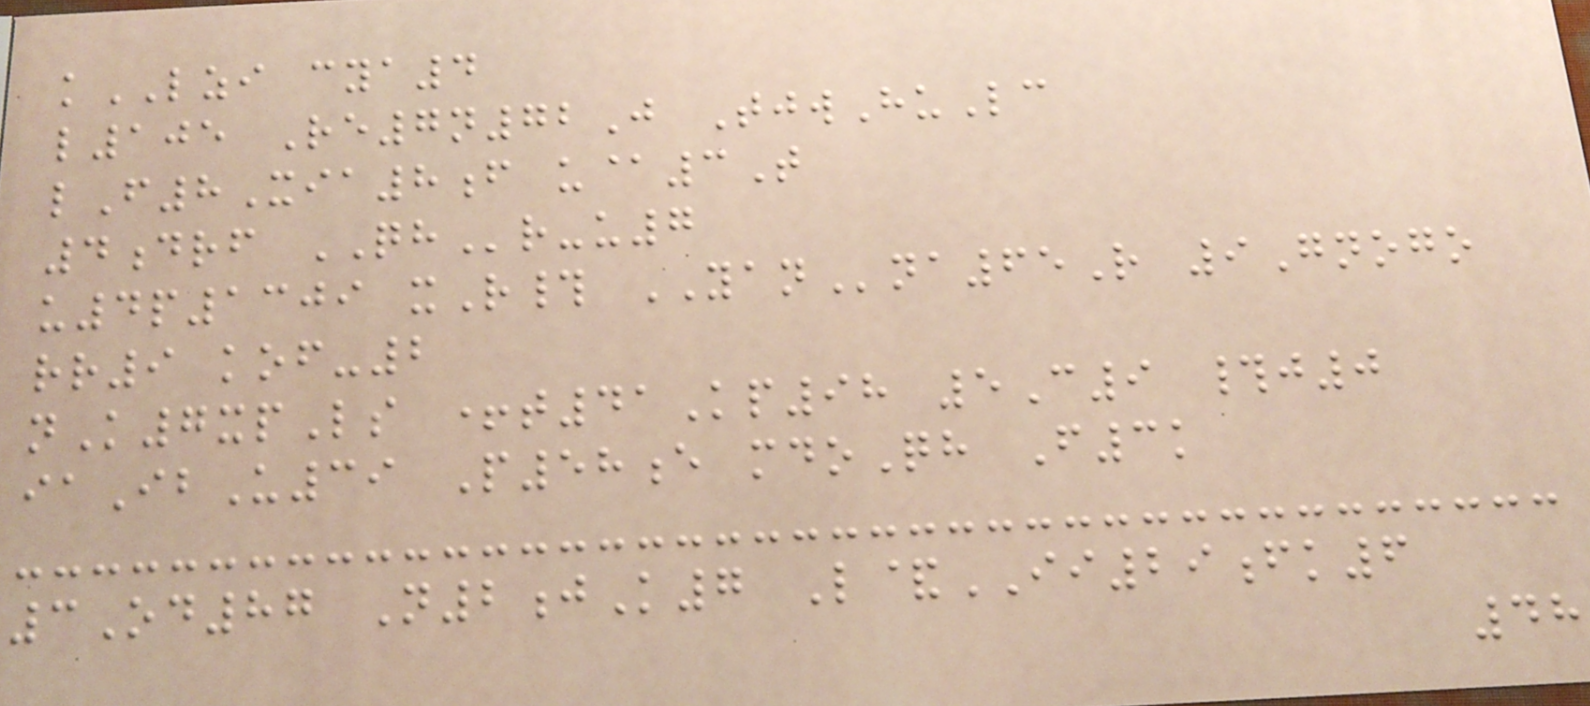kLZI cya4
l105 Re7n72J TjwHuLc
lF8Xia8f u@3T
4drf QHr-u7
u4p1309 xR# YANna65R 9Gnogo
rr9 kof-2
nK7xpLs +t41Kp98 5C9 #j0
iaIbU39 P58e mdoQh F3k
3Od87 N2jK7 L&II29fk6
48
